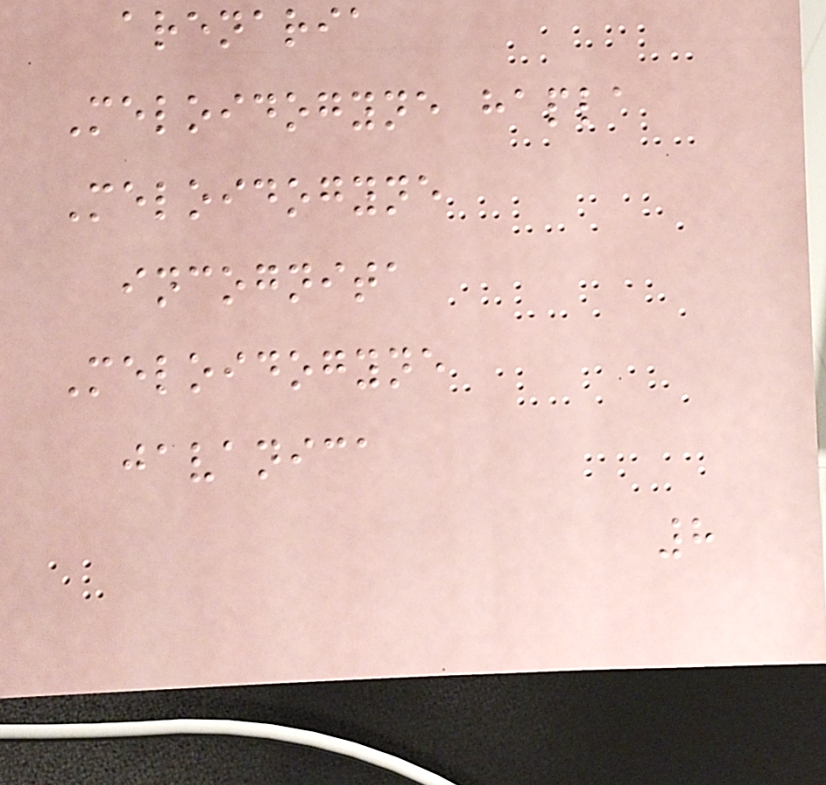arenaria
Meloidogyne hapla
Meloidogyne
incognita
Meloidogyne
javanica
8
